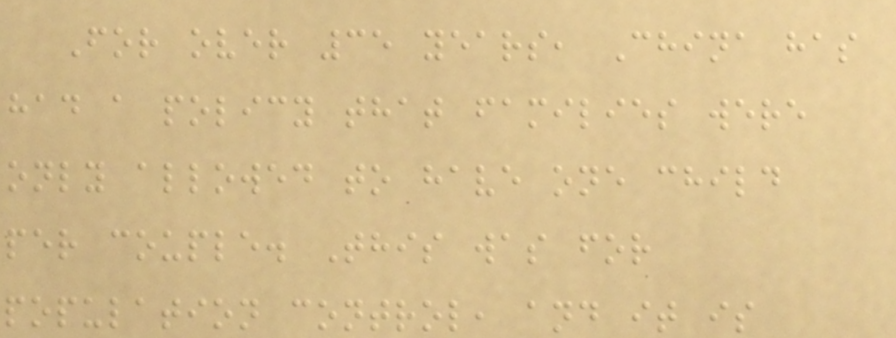For over 35 years, China has
had a policy that families were
only allowed to have one child
per couple. This was for
population control, and it is
